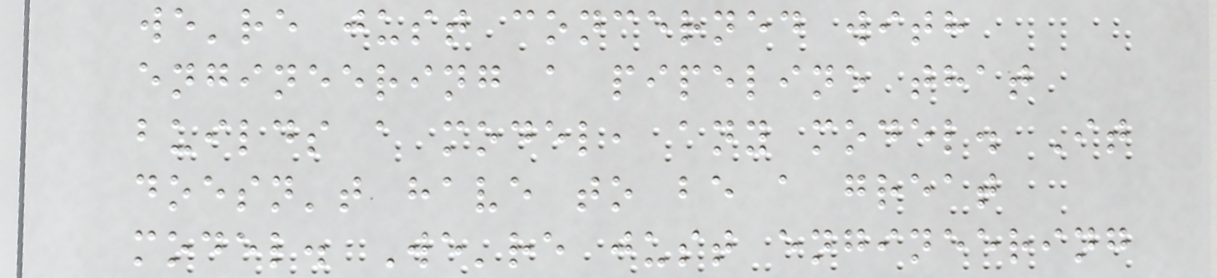we're just concerned with
engineering a pipeline that
builds a model, any model. It
doesn't have to be a great
model. We're just engineering
